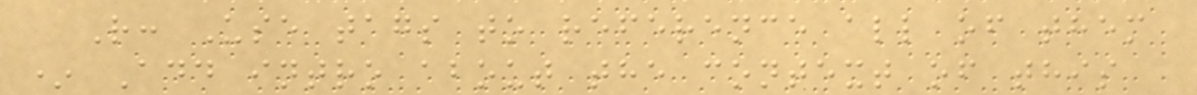R: Use tags to reference all of them
* Add intro about the context of this
